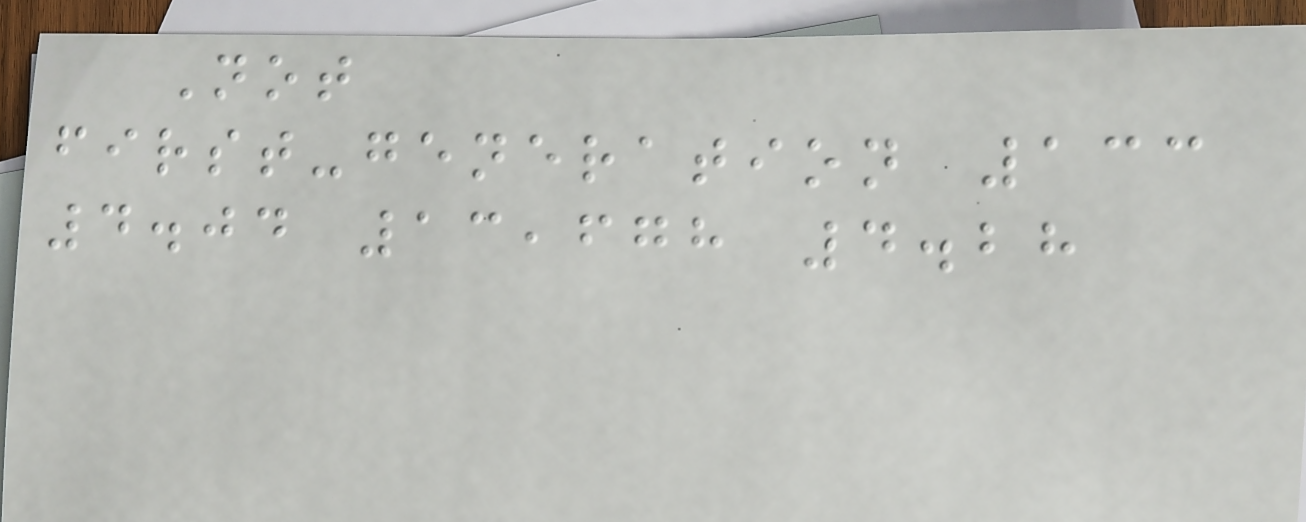Not
first-generation 133
4.04 13,678 4.28
